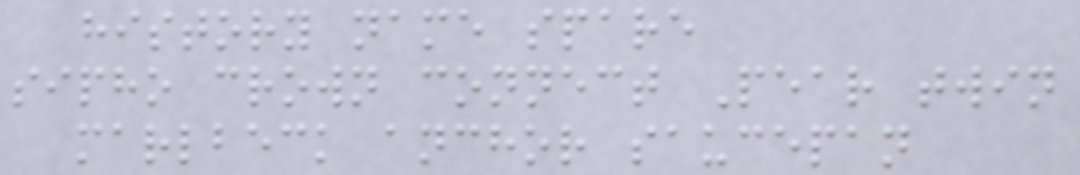history name spare
sipho crown connect Pear twin
marlbeck anchor saucepan
